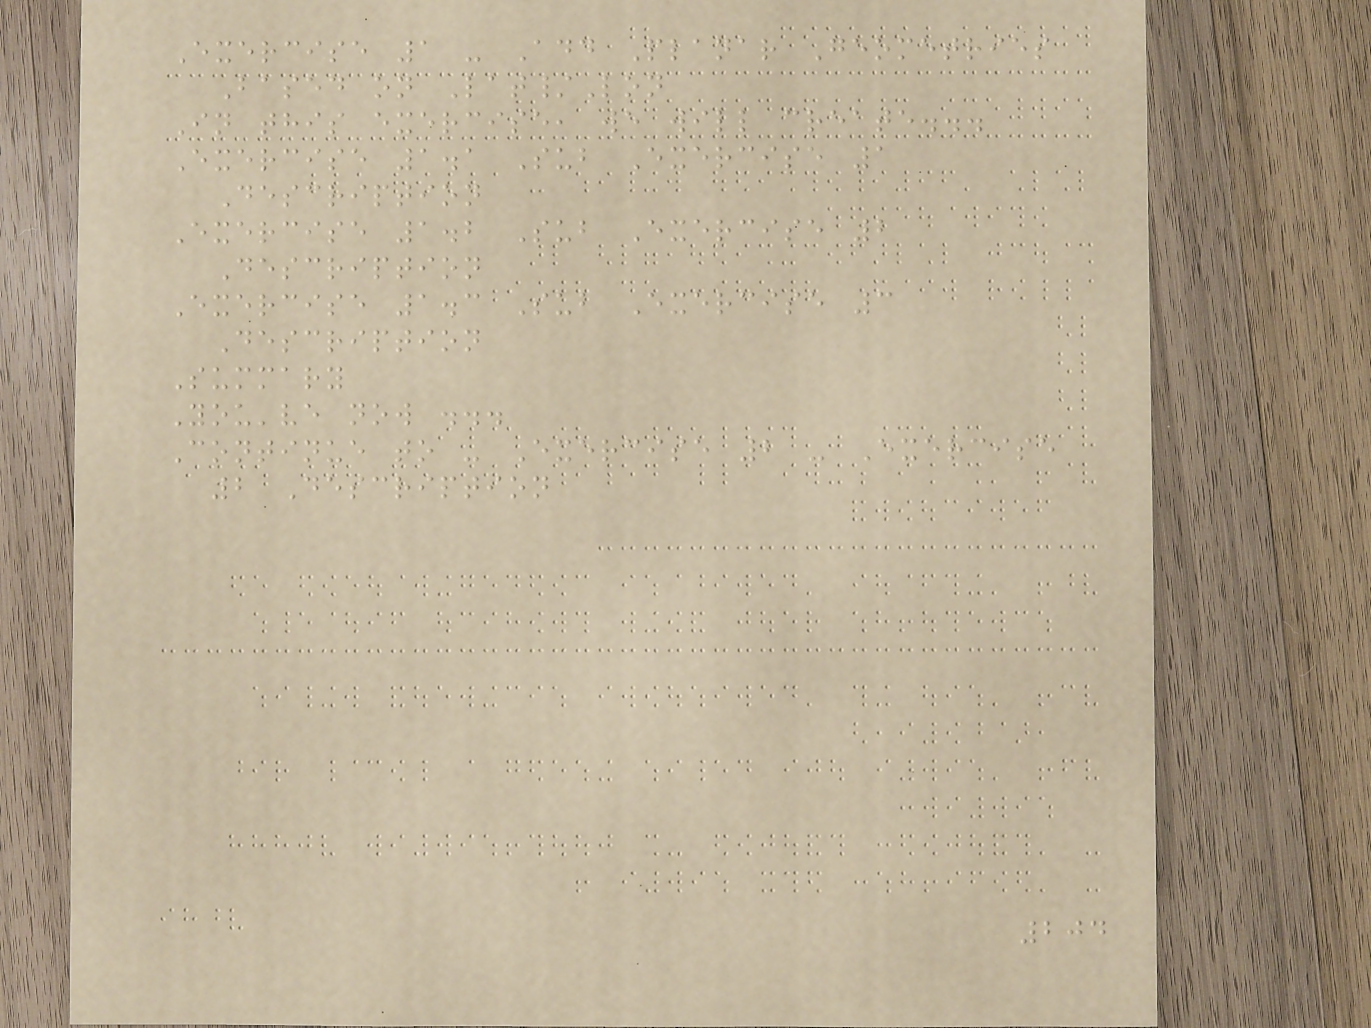Exercise 1 - Add Planar Geometries
Based on Lat/Lon
In this exercise, we will create...
Exercise 1.1 Sub Exercise 1
Description
Exercise 1.2 Sub Exercise 2
Description
Exercise 1.3 Sub Exercise 3
Description
Summary
You've now ...
Continue to - Exercise 2 - Exercise
2 Description
204
